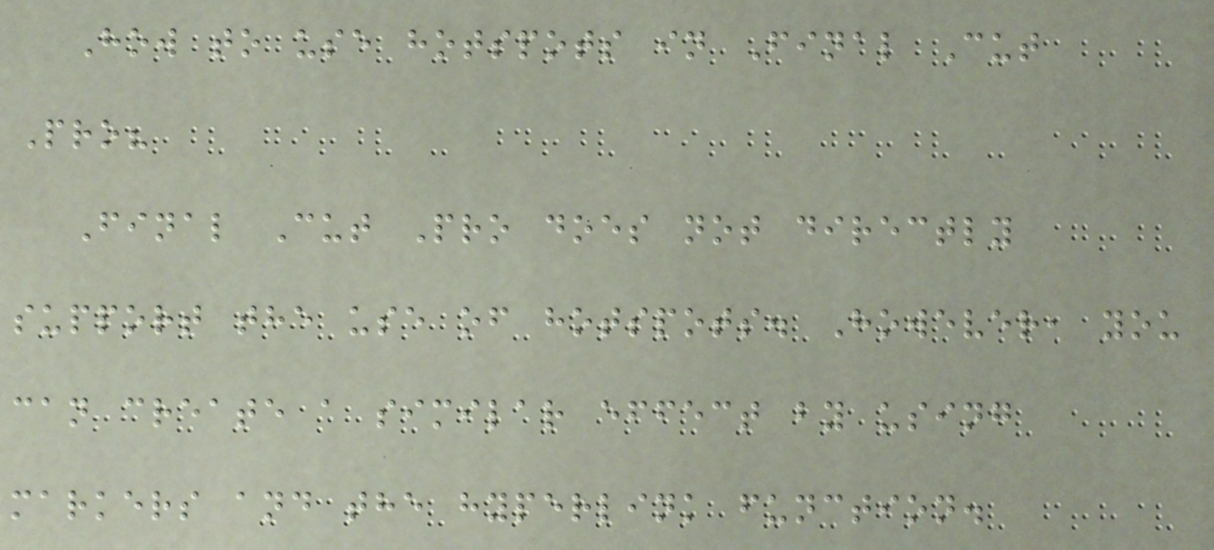How to use hotspots in Final Cut
Pro?
Final Cut Pro does not directly
support the use of hotspots. However, you
can create a similar effect by using
markers and the hyperlink function.
